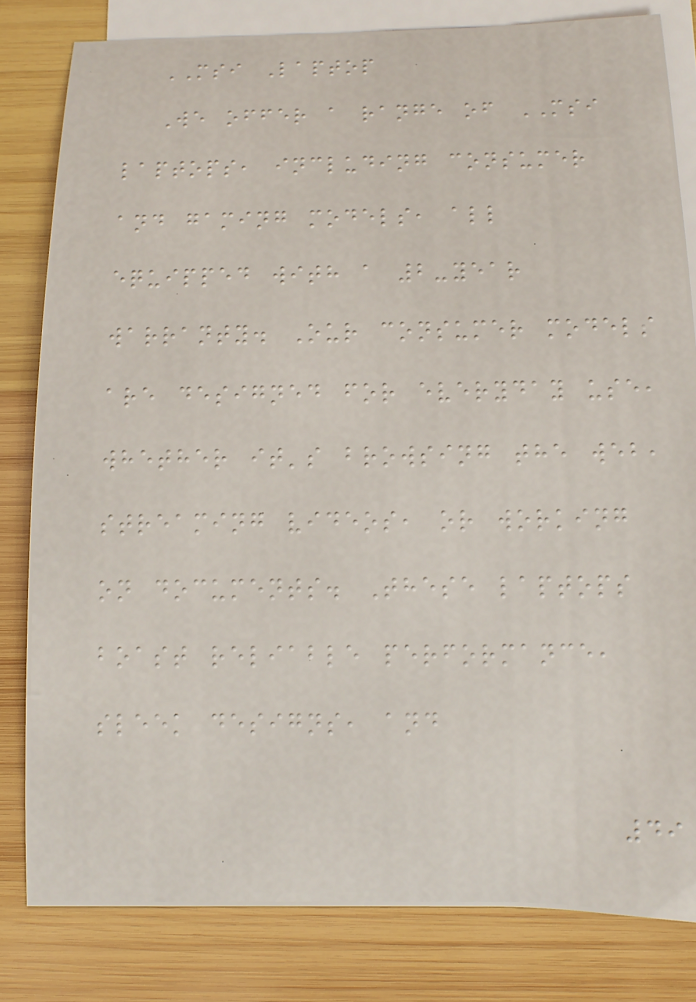MSI Laptop
We offer a range of MSI
laptops, including consumer
and gaming models, all
equipped with a 2-year
warranty. Our consumer models
are designed for everyday use,
whether it's browsing the web,
streaming videos, or working
on documents. These laptops
boast reliable performance,
sleek designs, and
49
